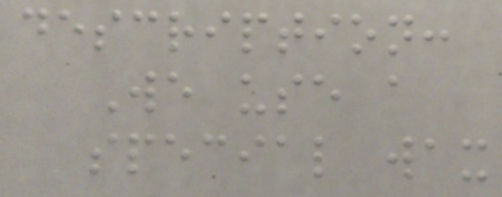description:
We use a
special wax
